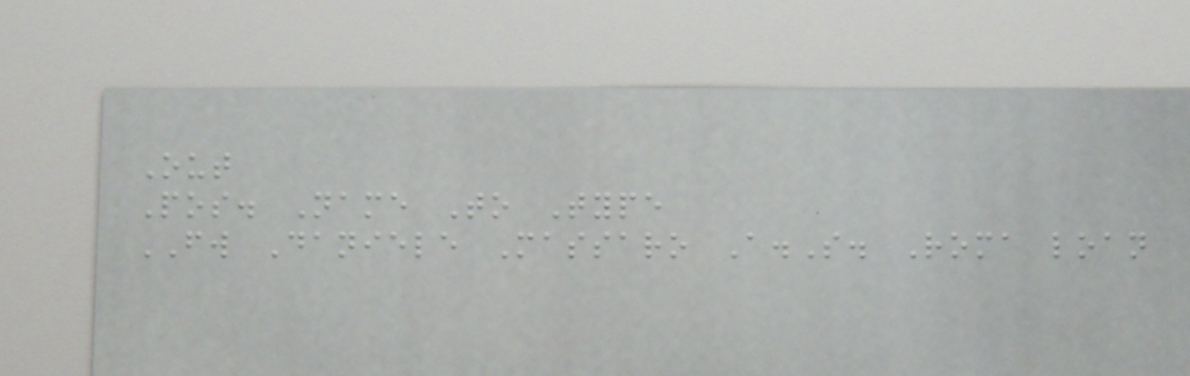Out
Pos. Name To Type
FW Daniele Massaro A.S. Roma loan
